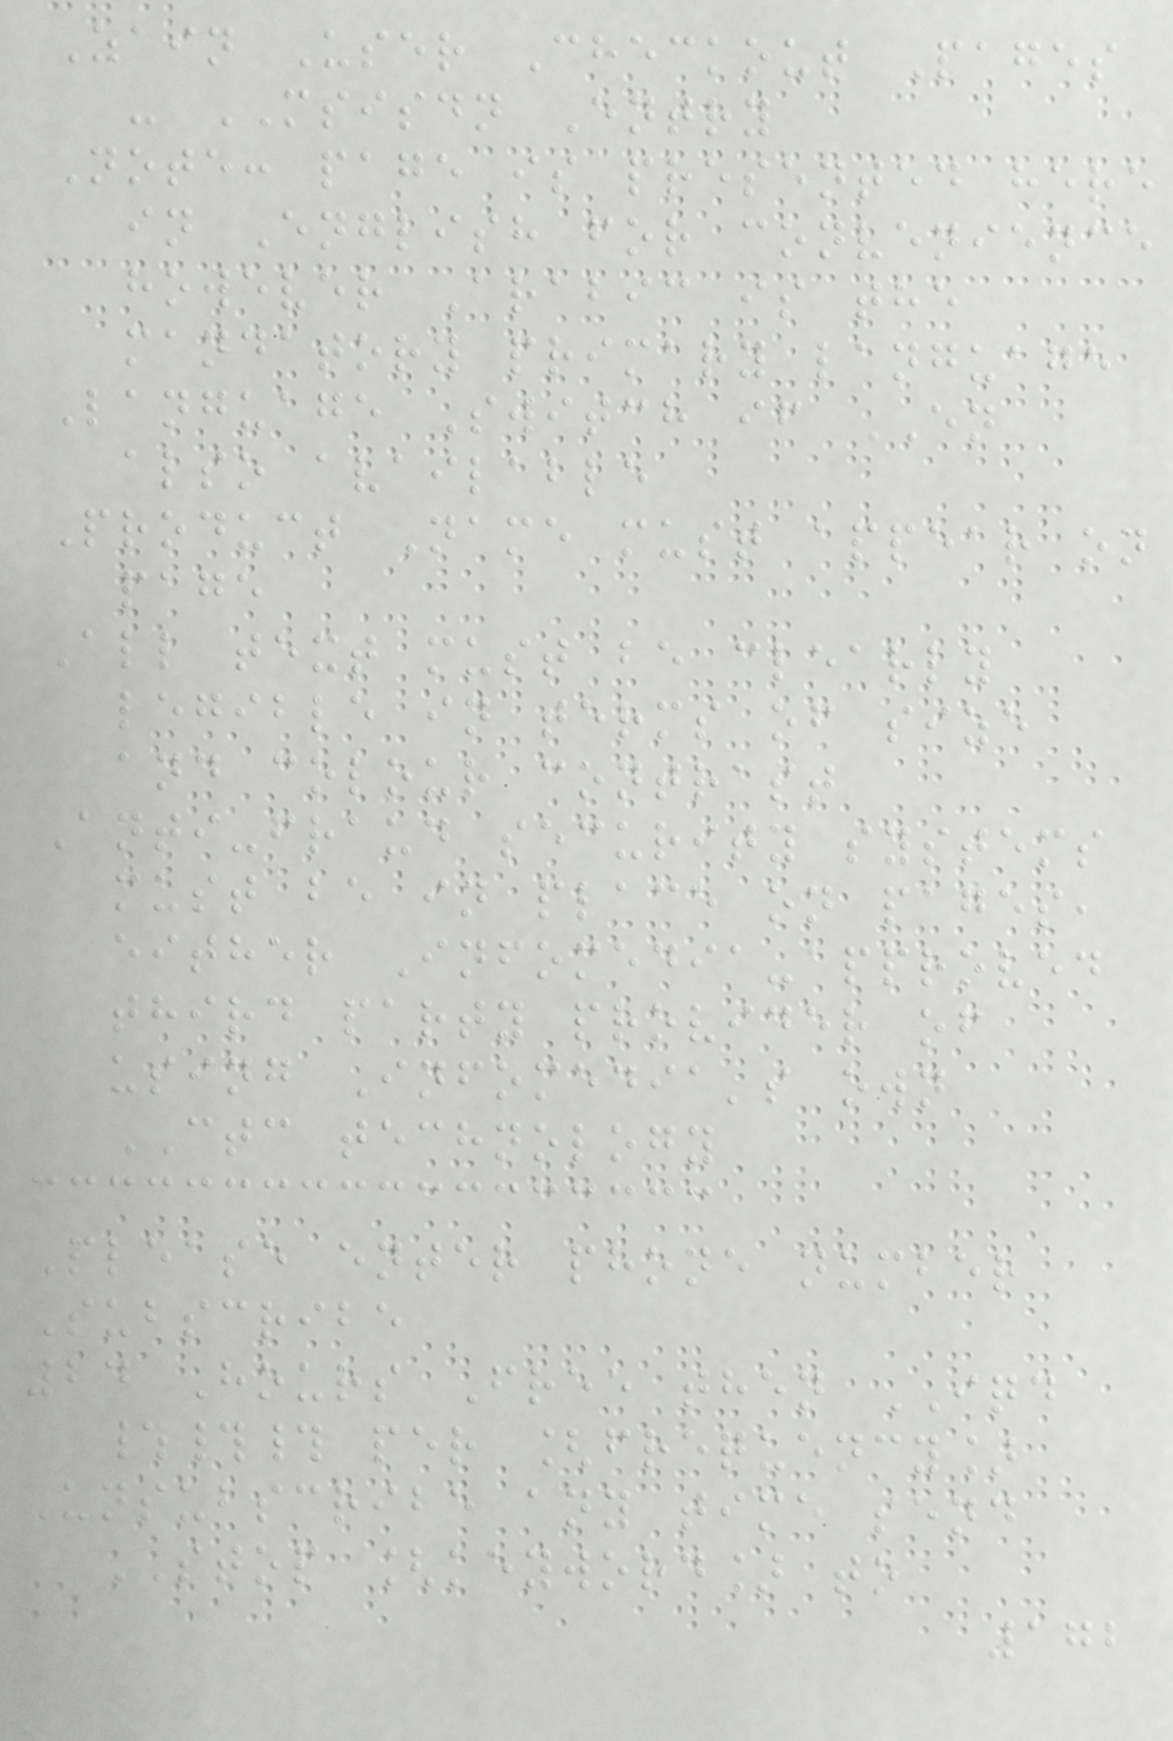Zain User Checkout Pages
- MSISDN Entry
Note: page is presented here
in English for convenience
however Arabic is the
mandatory primary language
Language Switch if EN
also available
Product Name must appear on
page
All text must be clearly
legible in terms of size
and colour contrast
Anti-fraud security systems
must be in place on pages,
either Infomedia-approved
third party provider of
using Infomedia's own
CTC technology
Please enter phone number
Subscribe
24 Hours Free then IQD
### per [frequency]
Unsubscribe any time send
STOP [keyword] to
172
